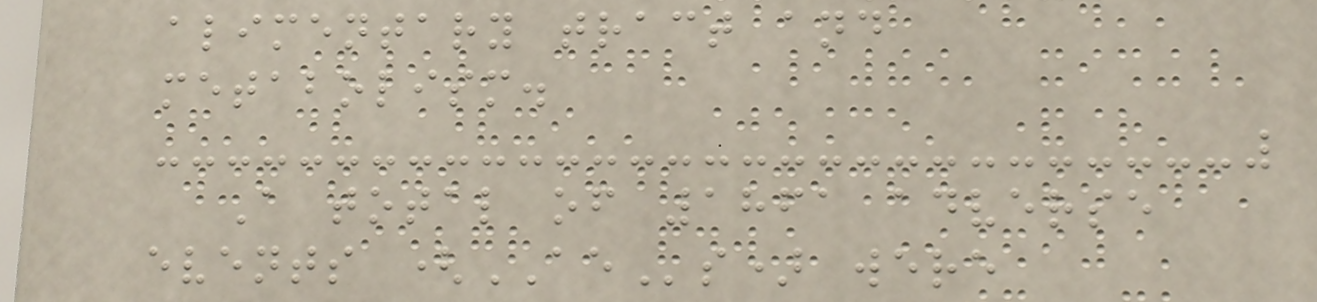alimentary tract and
metabolism.
A total of 1861 adverse
events (AEs) were
